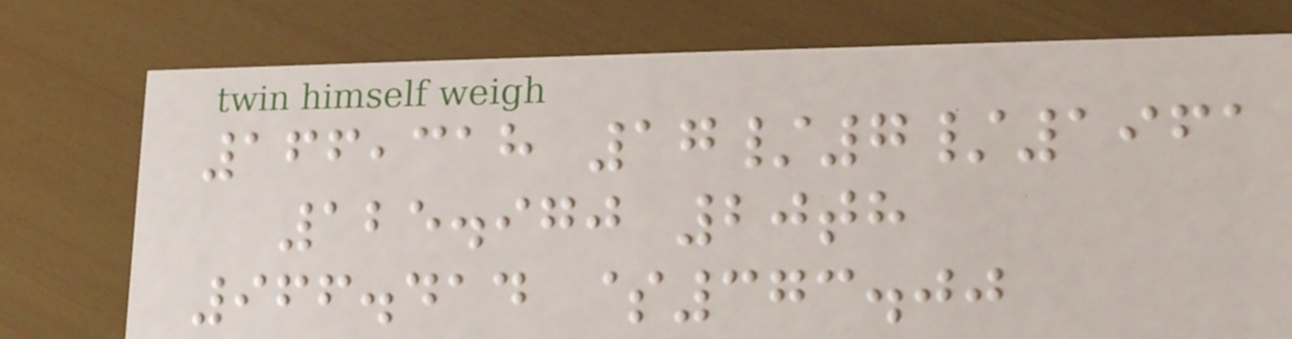166,318 17/7/1961
125.970 20th
966.414 $373.00
